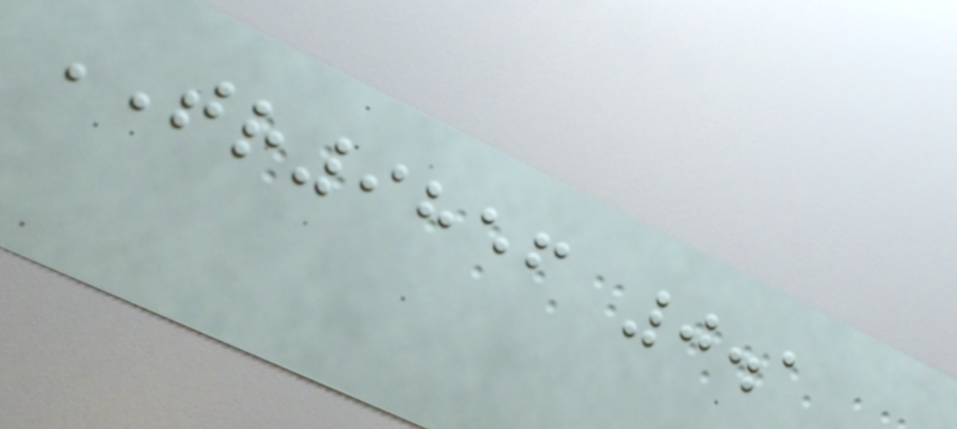TR9856 0.1
